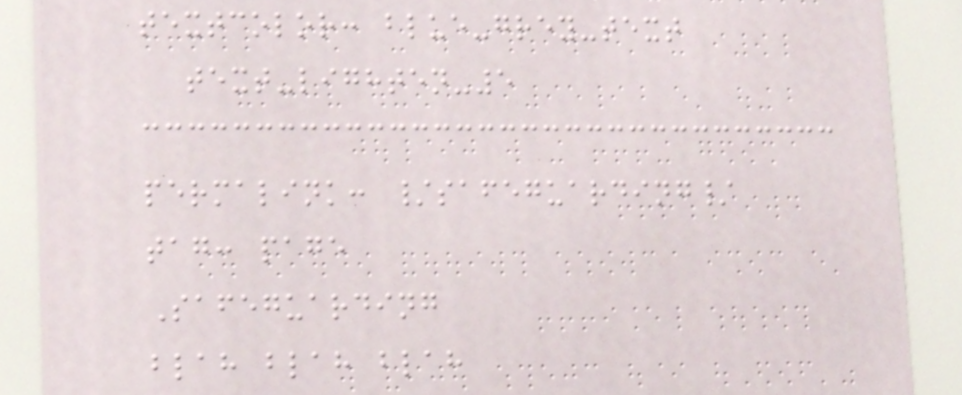textcolor: blue-grey-text
text-lighten-5
permalink: /safeguarding/
tag: page
Safeguarding
blah blah blah
